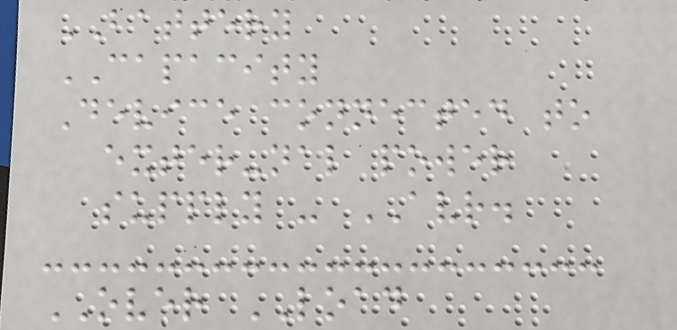BATTERY
CAPACITY
Device connected to
exter-nal power
supply - AVR.
OVER LOAD
